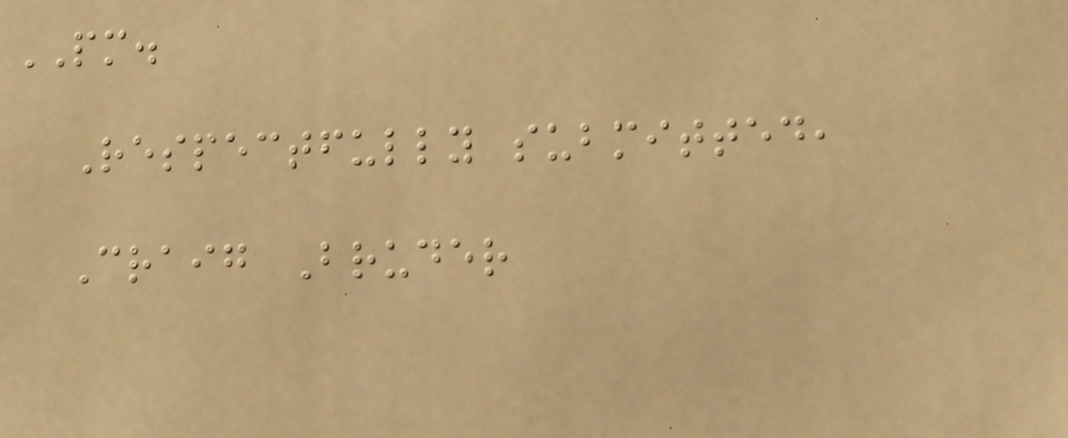PM.
Respectfully submitted,
Craig Bruder
